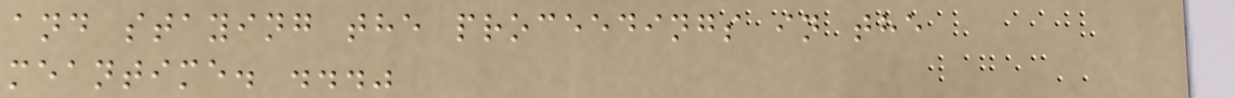and staying the proceedings in the
meantime. ..."
